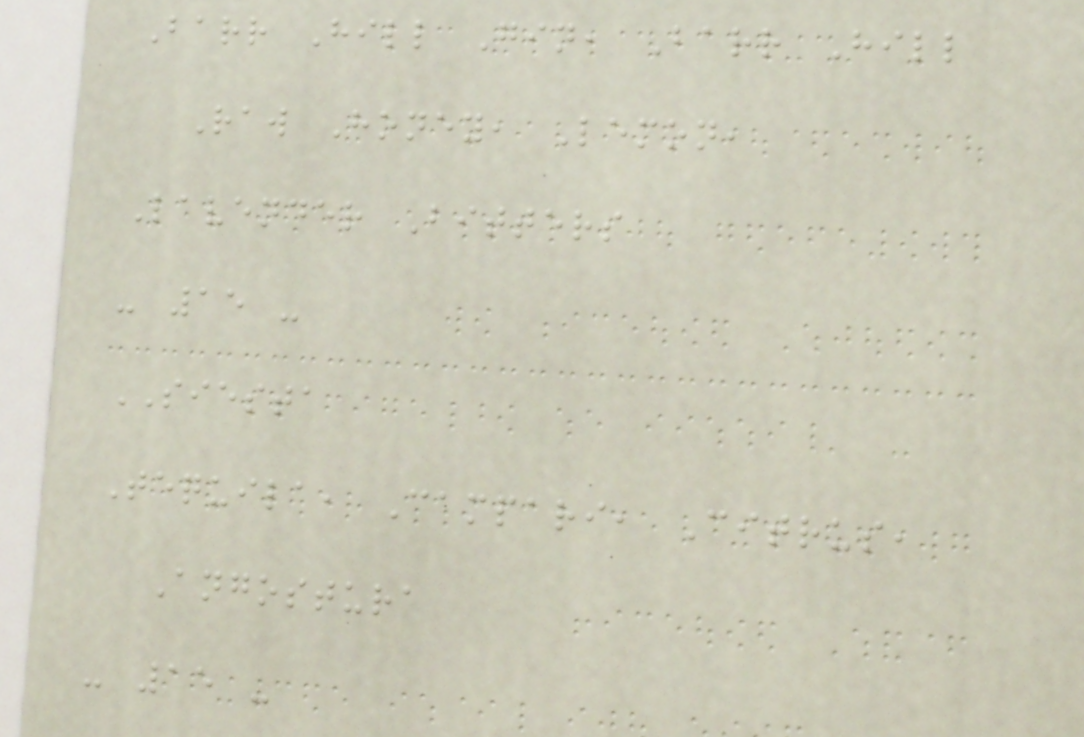Barr Hill Gin, Barr Hill
Raw Honey, Lemon,
Lavender Bitters
- 15 -
SIESTA
Tequila, Campari, Citrus,
Angostura
- 15 -
